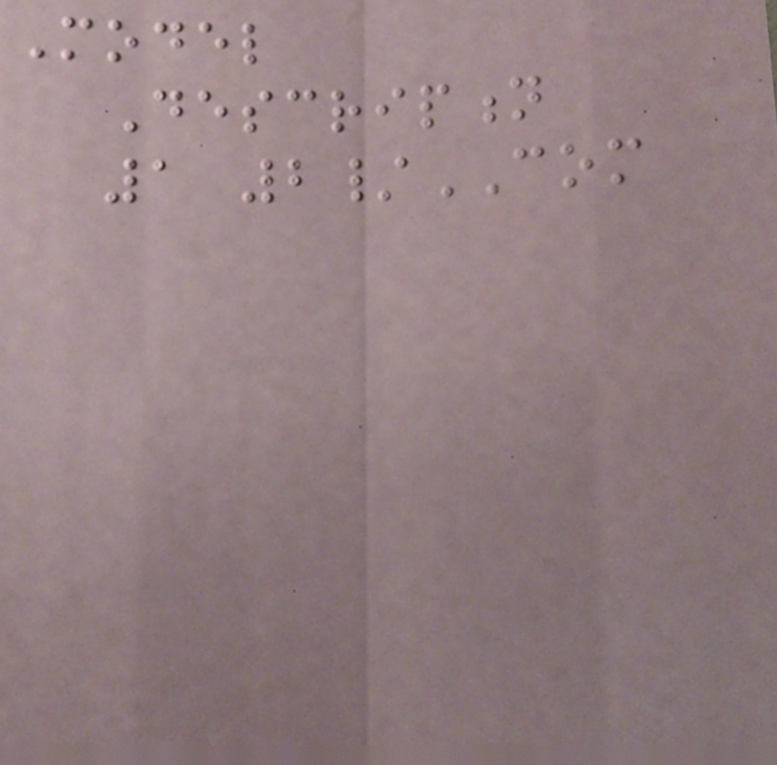Model
Description
1 2/COM
